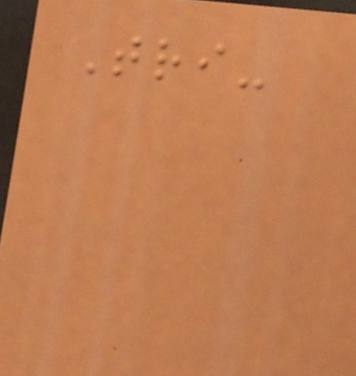Tri-
